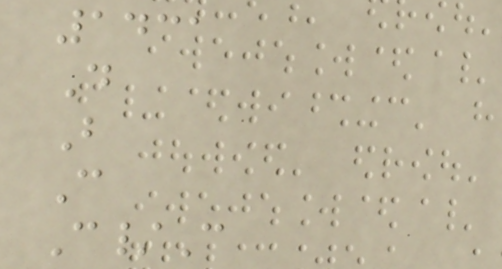1431
D
B
C
C/C
